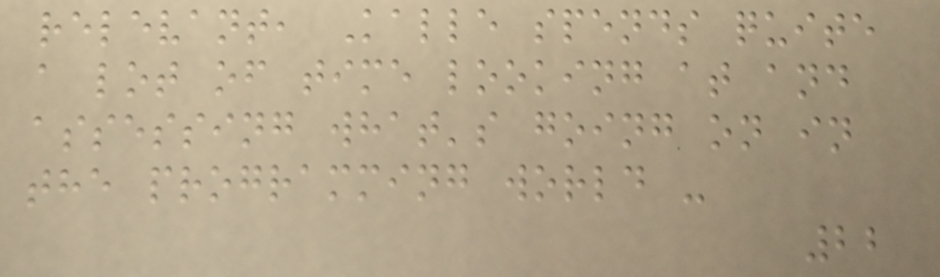relevant, Kalle spends quite
a lot of time looking at and
assessing what's going on in
the programming world -
22
